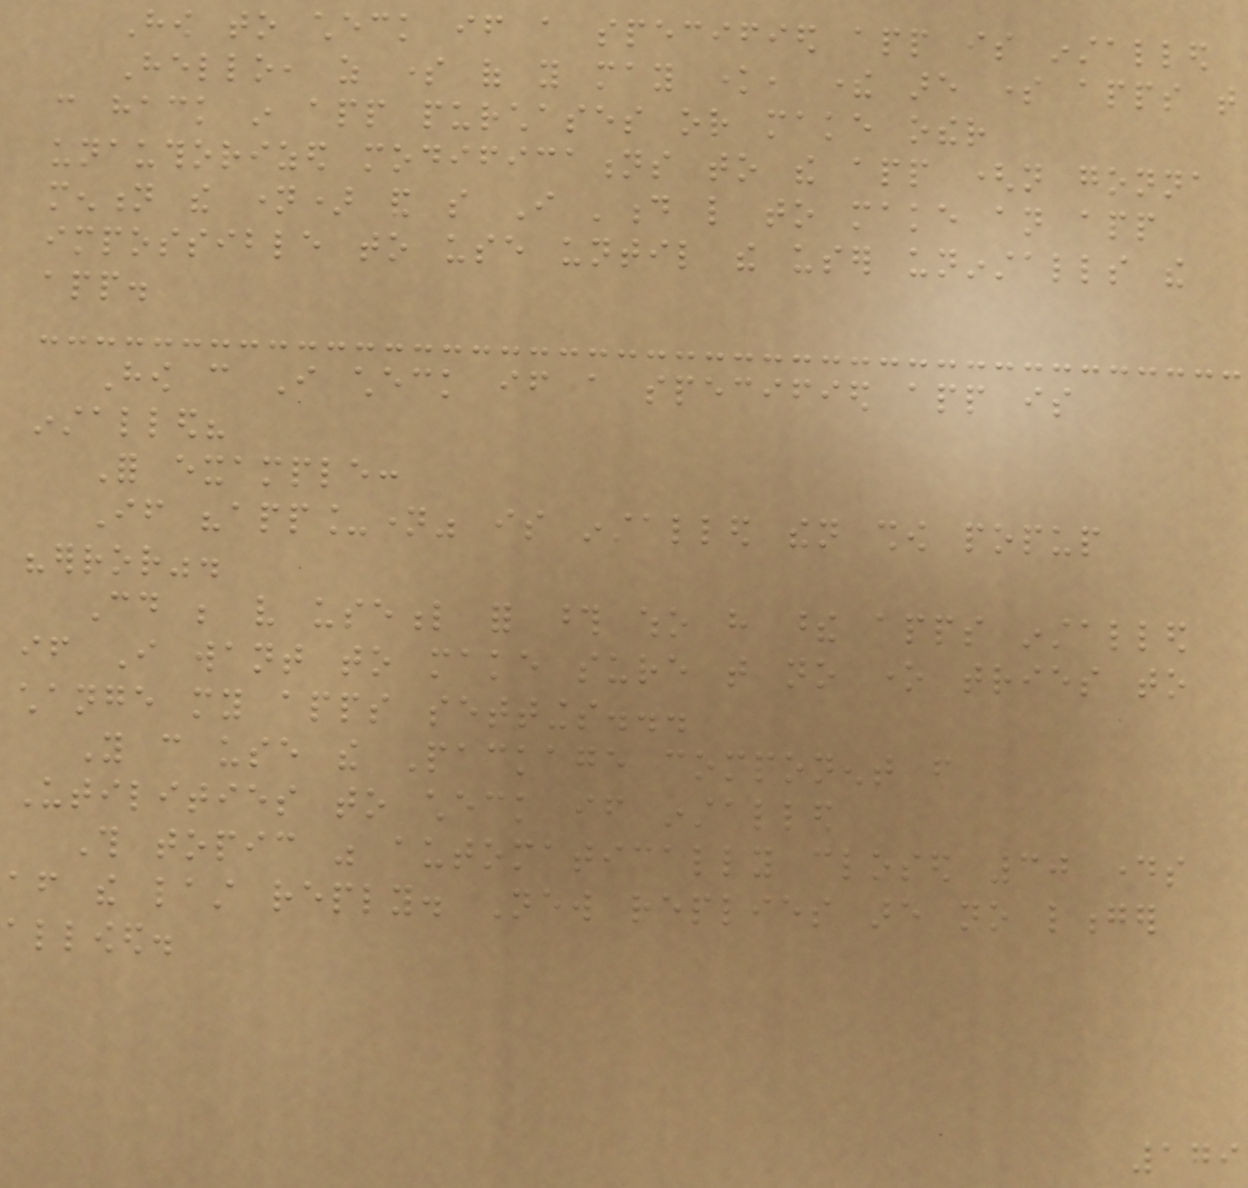How to check if a specified app is installed
Hello, as some of you may know, there are some apps that
can hack in app purchases or make other
unauthorized modifications to the app (not gonna
mention the name) and so I 'd like to make an app
impossible to use until the user uninstalls the
app.
How can I check if a specified app is
installed?
For example:
If "app_name" is installed then show popup
"error".
Could be very useful for those who have these apps installed
if I want to make sure that no one tries to
change my apps settings...
You can use the Package component from
Utilities to check if installed
This topic was automatically closed 30 days
after the last reply. New replies are no longer
allowed.
179
